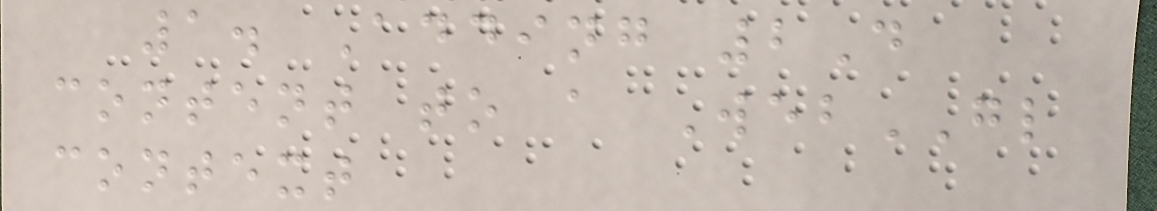1. Adding 2D
content to a WebGL
context
